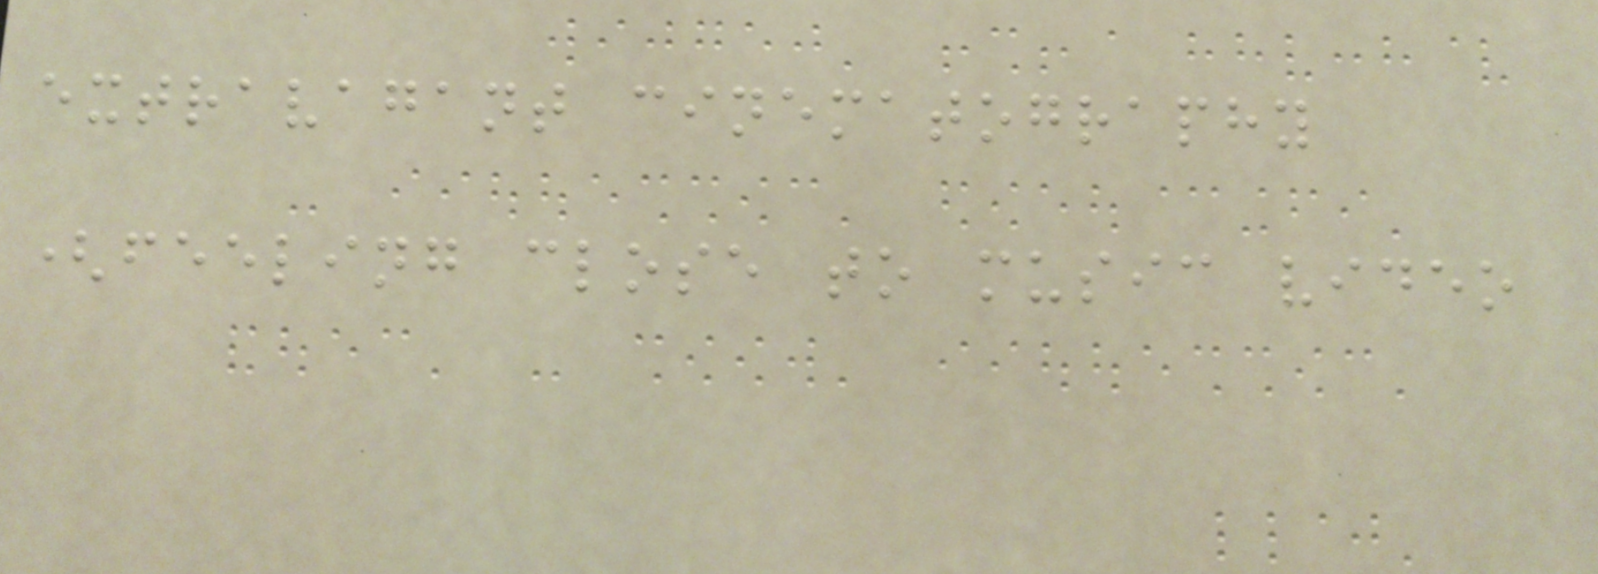extravagant cinematography
(feeling close to music video
